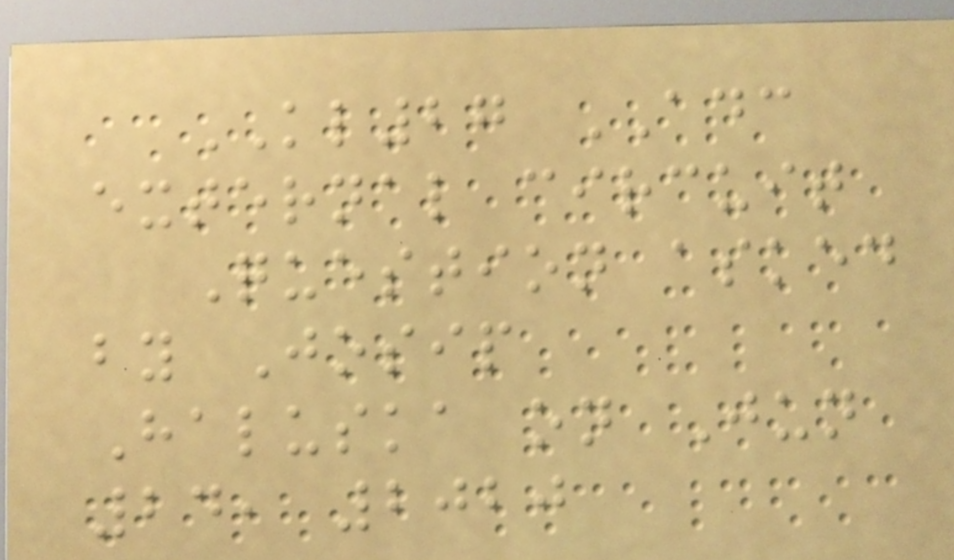KL27 ADC
external circuit
Question asked
by Josip
Haluska on Jun
24, 2020
